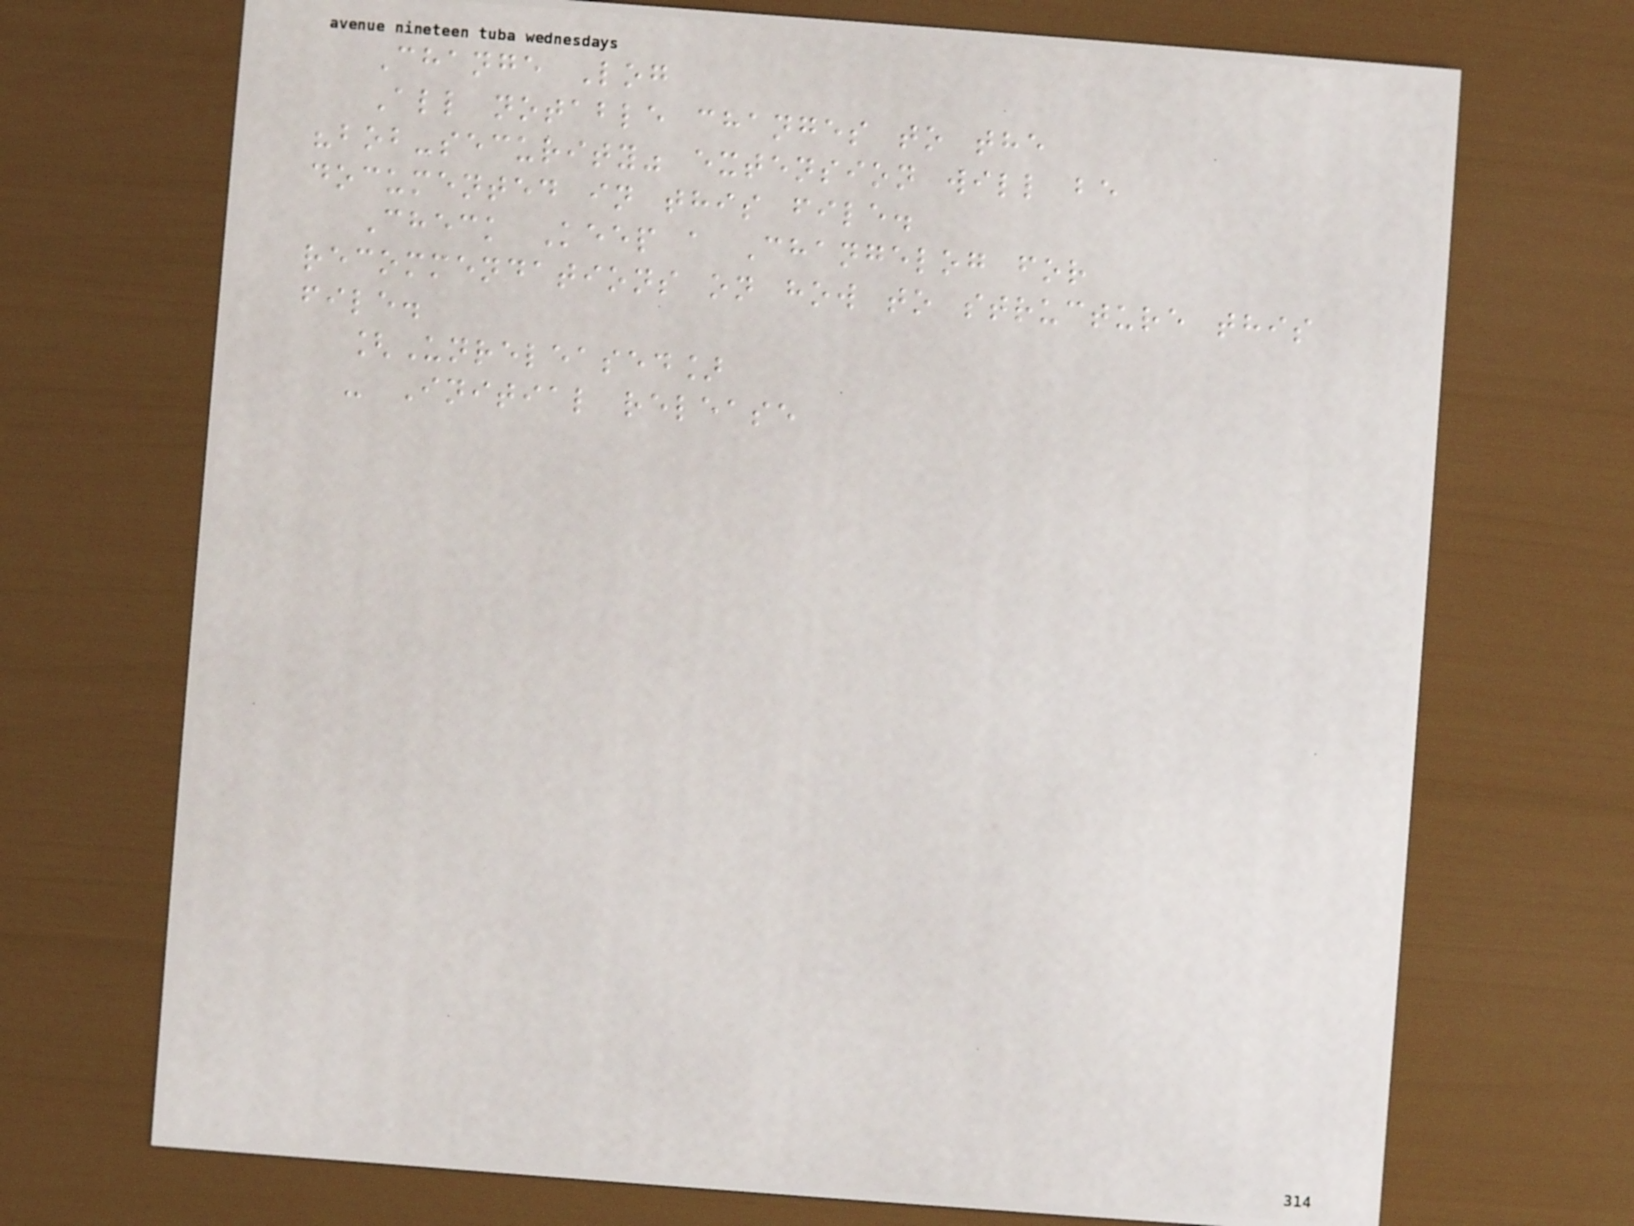Change Log
All notable changes to the
"bob-security" extension will be
documented in this file.
Check Keep a Changelog for
recommendations on how to structure this
file.
[Unreleased]
- Initial release
